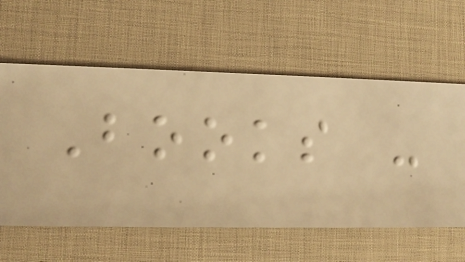Books -
